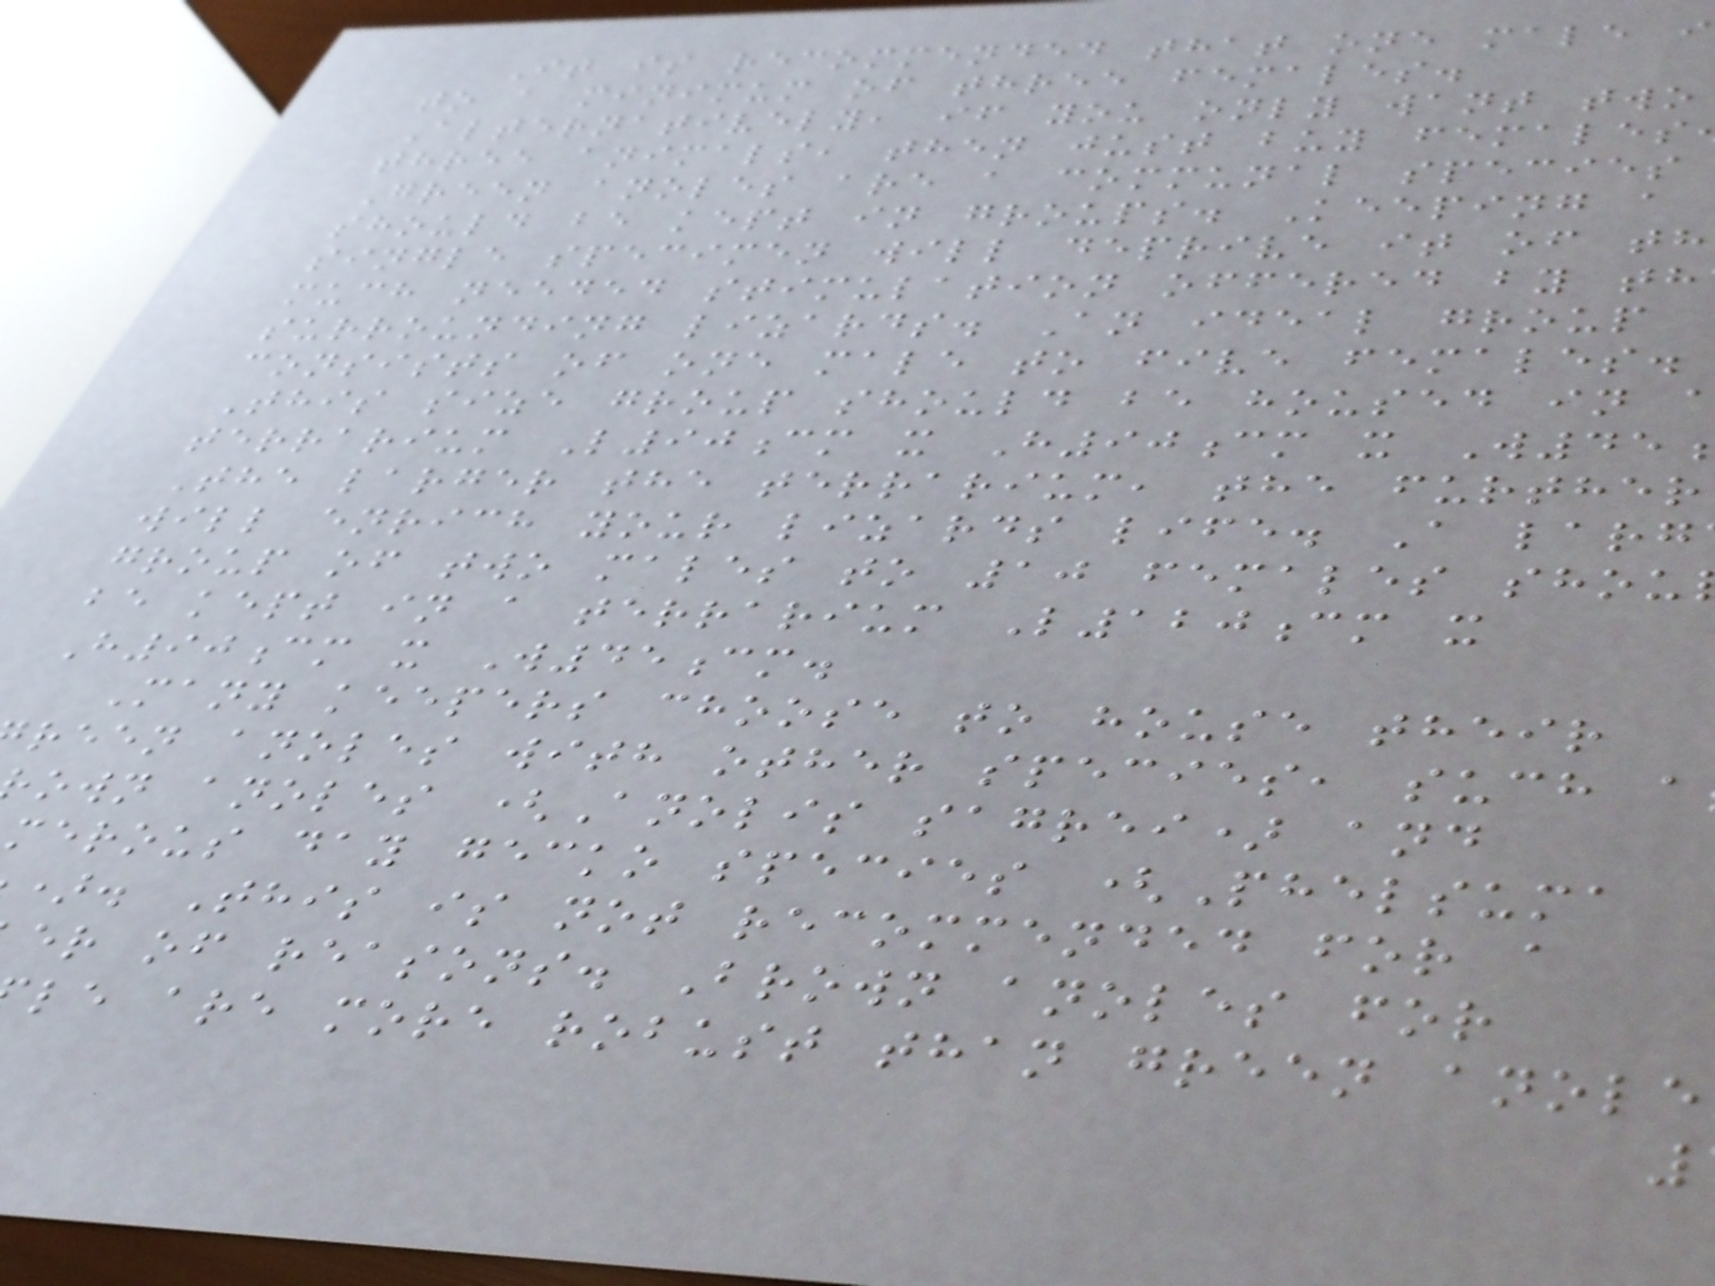It is recommended that one male i
to a minimum of three females.
Alternatively, if you only want two
three animals, then just buy females
Green anoles are a communal species
should be kept in groups. Keeping a
single specimen will deprive it of th
much needed stimulation offered by th
surrounding lizards. An ideal group
consists of one male to five females.
This size group should be housed in
terrarium L90cm x H90cm x W45
The larger the terrarium, the further
will enrich your lizards life. A larg
group of two males to 10 females shou
be kept in a terrarium L120cm x
H90cm x W45cm.
Many keepers choose to house their
reen anoles with other species, such a
own anoles (Anolis sagrei) and
merous day gecko species (Phelsuma
). This is not recommended for a
er of reasons. Brown anoles for
le are more robust than green anole
